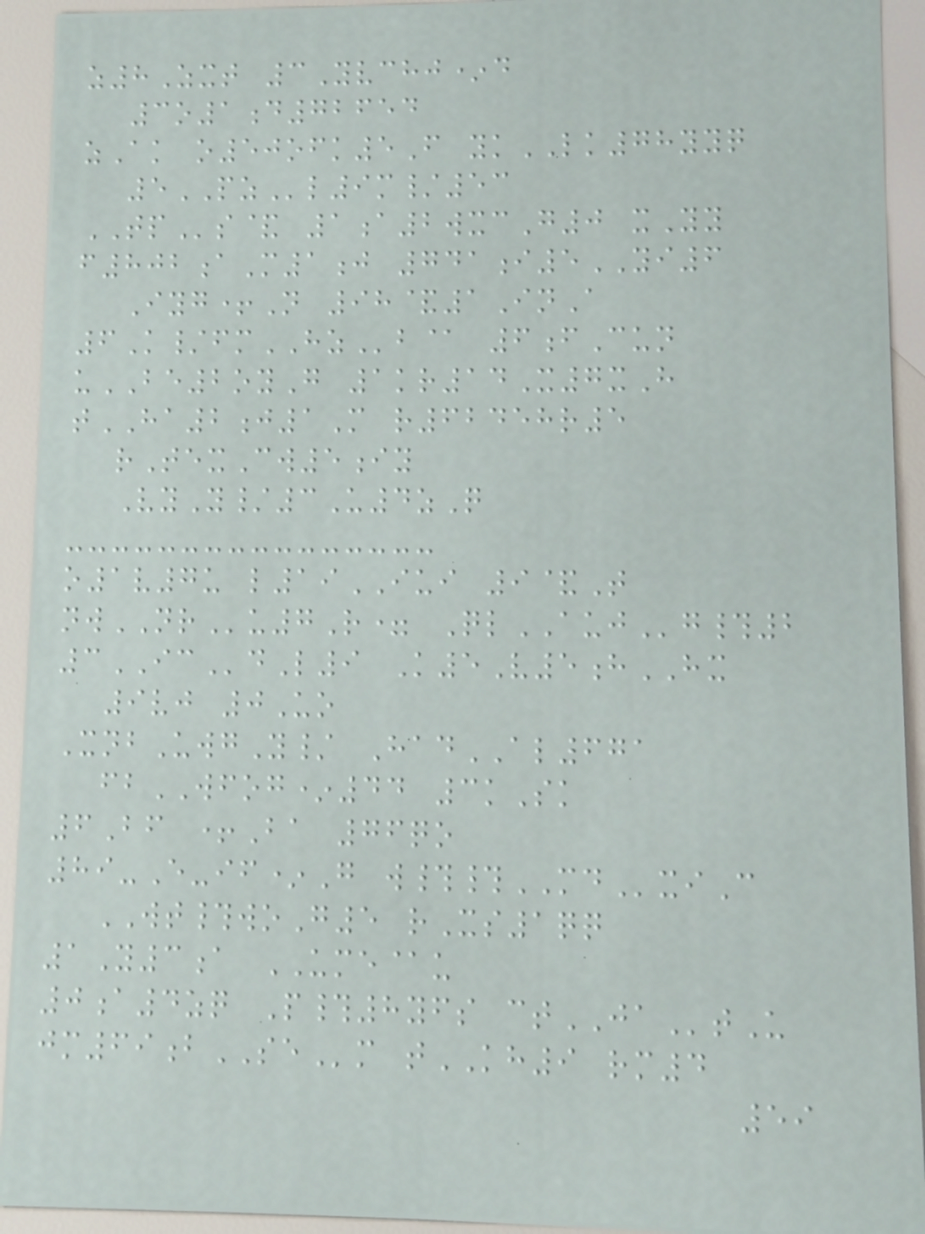z8Zxt 3Yvchj*d
3o1d72654
zAk o50ofk5F ykLK78yyq
5PZl9m/53
TPs& 1a2wxcG0 xYy
f802aM1j 741i5YI6
Iyg+N 98&1InA
6K/fmHZb@ 6fCun
uBE2oyG 1kr14X7xH
tHA2j1M r62458r5
rTexCw5iy
VyY/3U4zQ
o1v7u l19IUI 9&T
nwNRu7R= QlAUJg#2
3ICdL9 K5V5hHX
9vj 0Uo
XnbUwgY/ HadAL671
fbWFOG*44 3kSk
6Bf +Ba 76qo
89-E-if*G w##MDxiC
WT#woG5 rXs1qq
1Y3a UME@u
0a4zq P#8yfs ctJAtU
jm69bSEm tKH9 rm4
59
